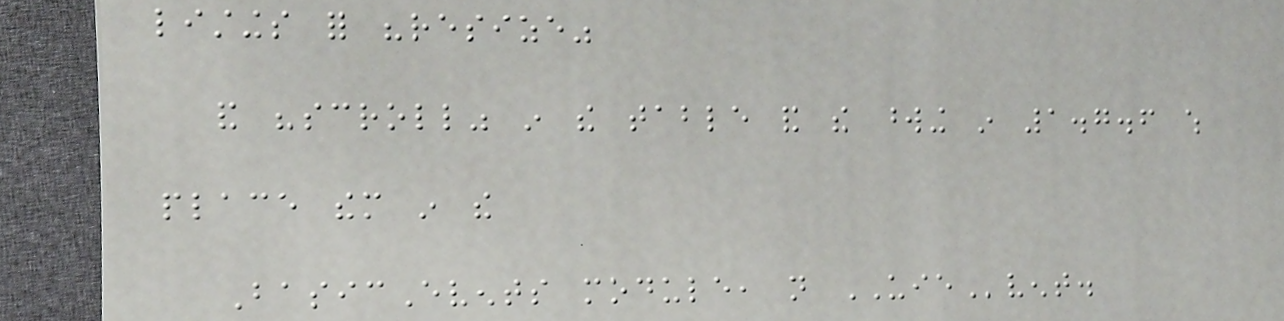listings for "resize"
and "scroll" in the table and the wording in 1.7.6 which
place them in the
BasicEvents module, not UIEvent.
